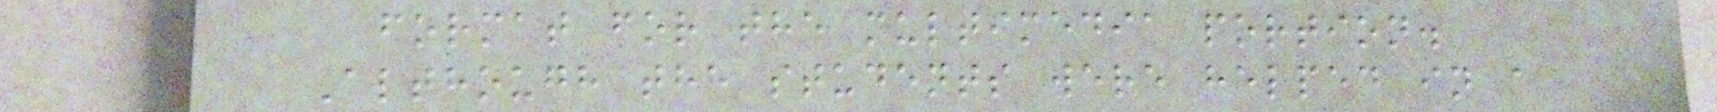format for the multimedia portion.
Although the students were helped in a
